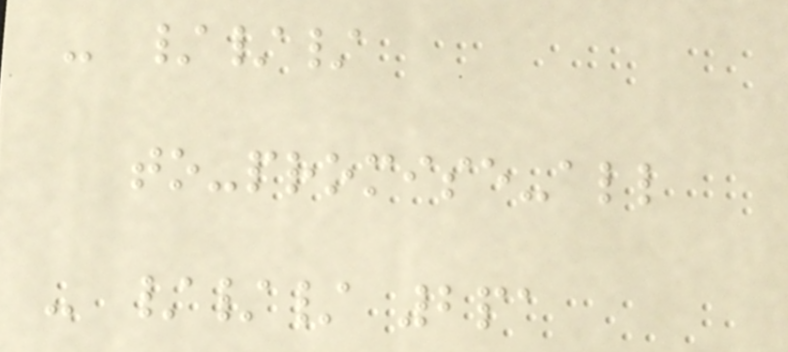- ///
to-promise-all
- /// 2pa
